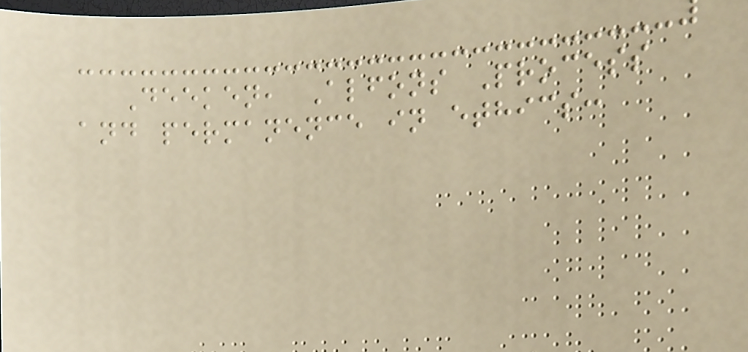Deeken, Alfons Process
and permanence in ethics:
